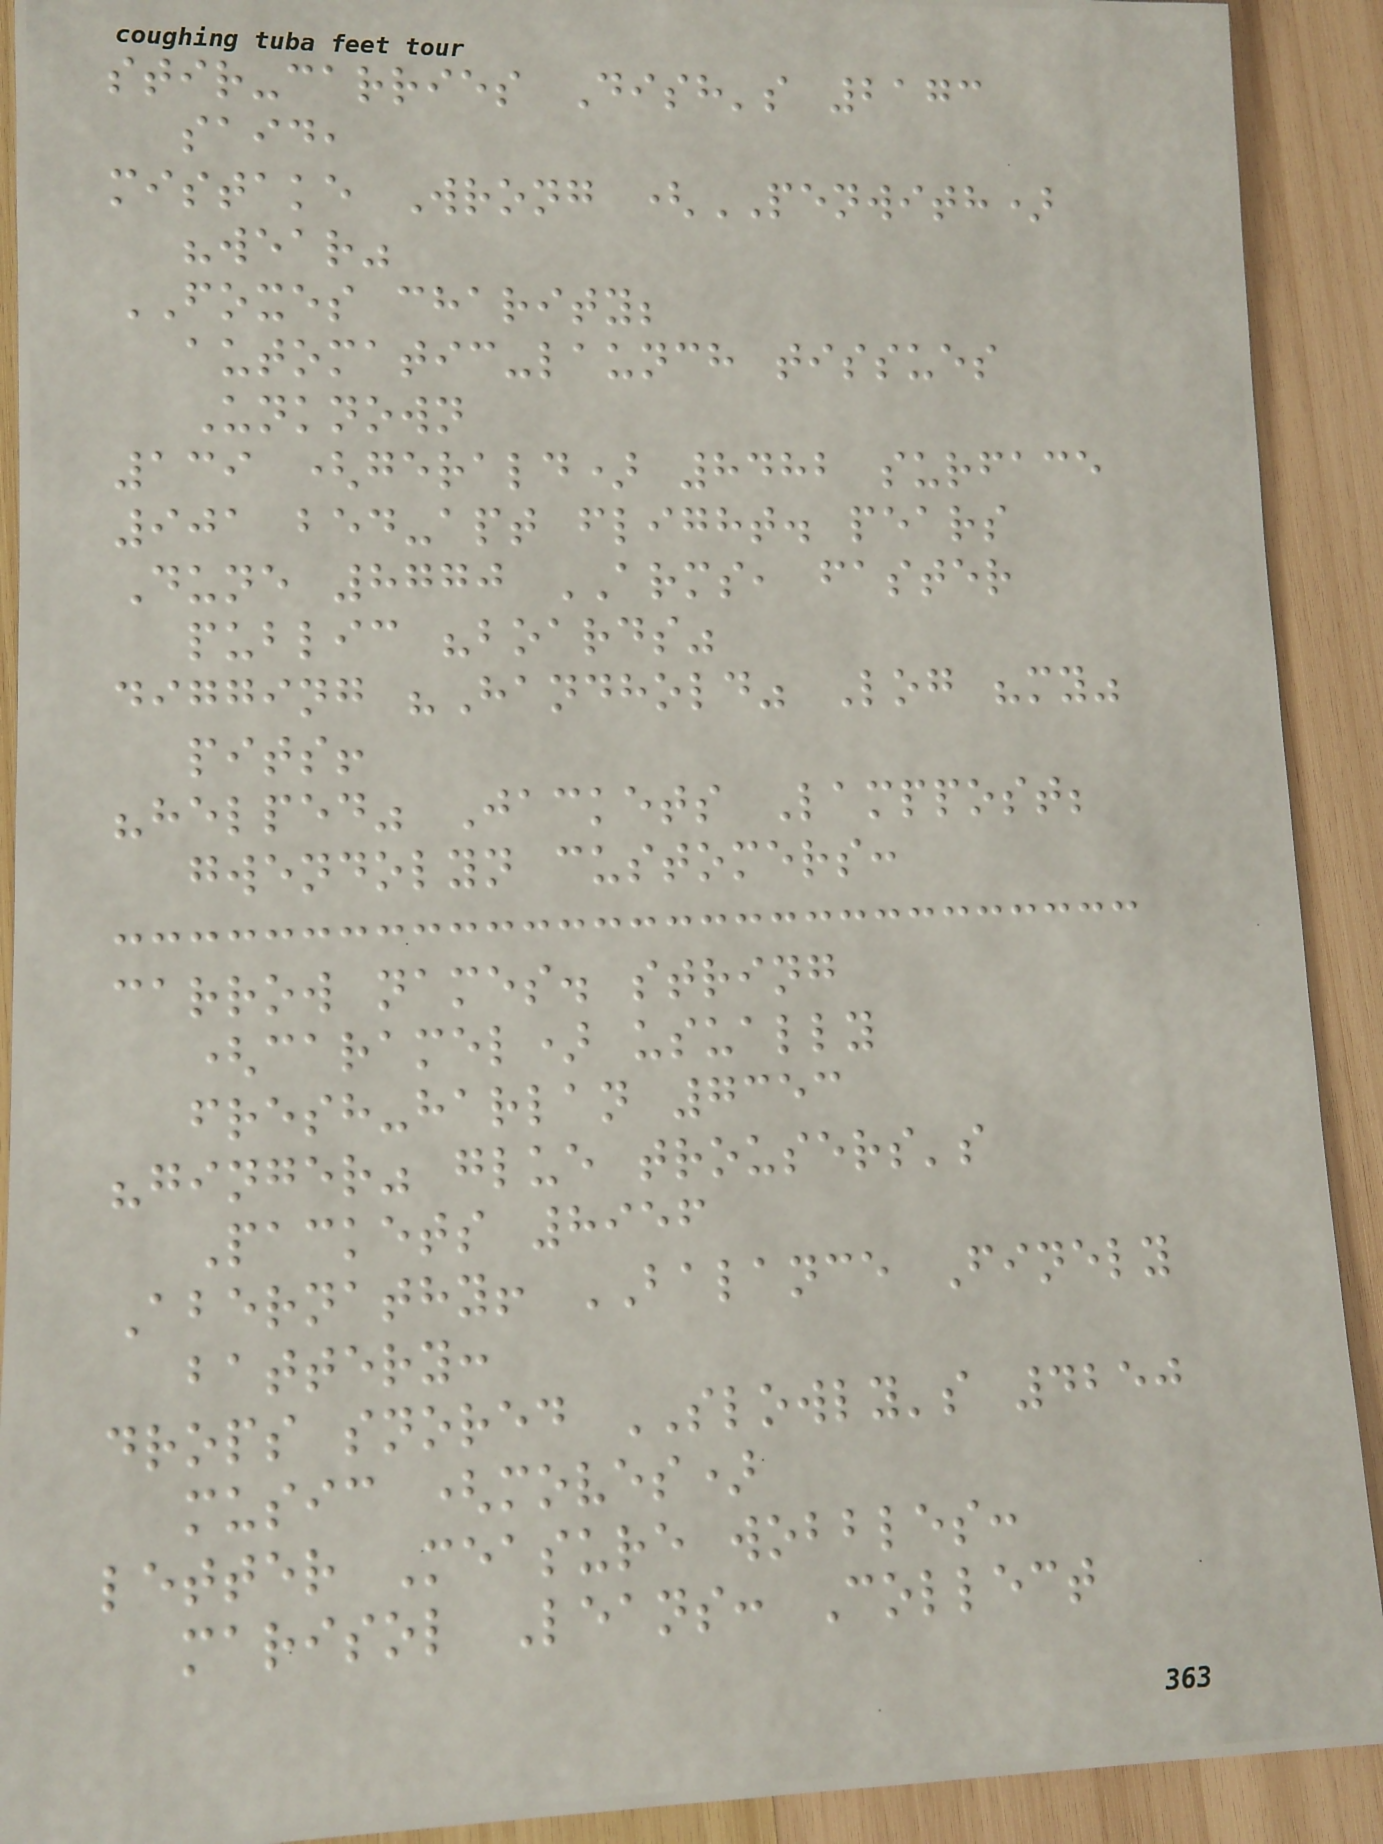stir-carries Dish's 2173
said,
mistake Wrong (PENWITH)
"wear"
FOXES charity;
automatic-launch tissues
Unknown
139 (gerald) 8482 surface
901 bed-apt flight. pears
Dune 8770 ARMS, faster
public "boards"
digging "Handhold" Log "my"
pits!
"helped" Jackets Lamppost;
gwendolyn customers:
carrow names. string
(caramel) usually
fresh-harlan 7353
"ginger" glue trousers's
Packets 8956
Abernathy! BALANCE Finely
battery:
drops snored SLOWLY's 4250
music (moves)
letter Measure wobbles:
marisol Leans: Collect
